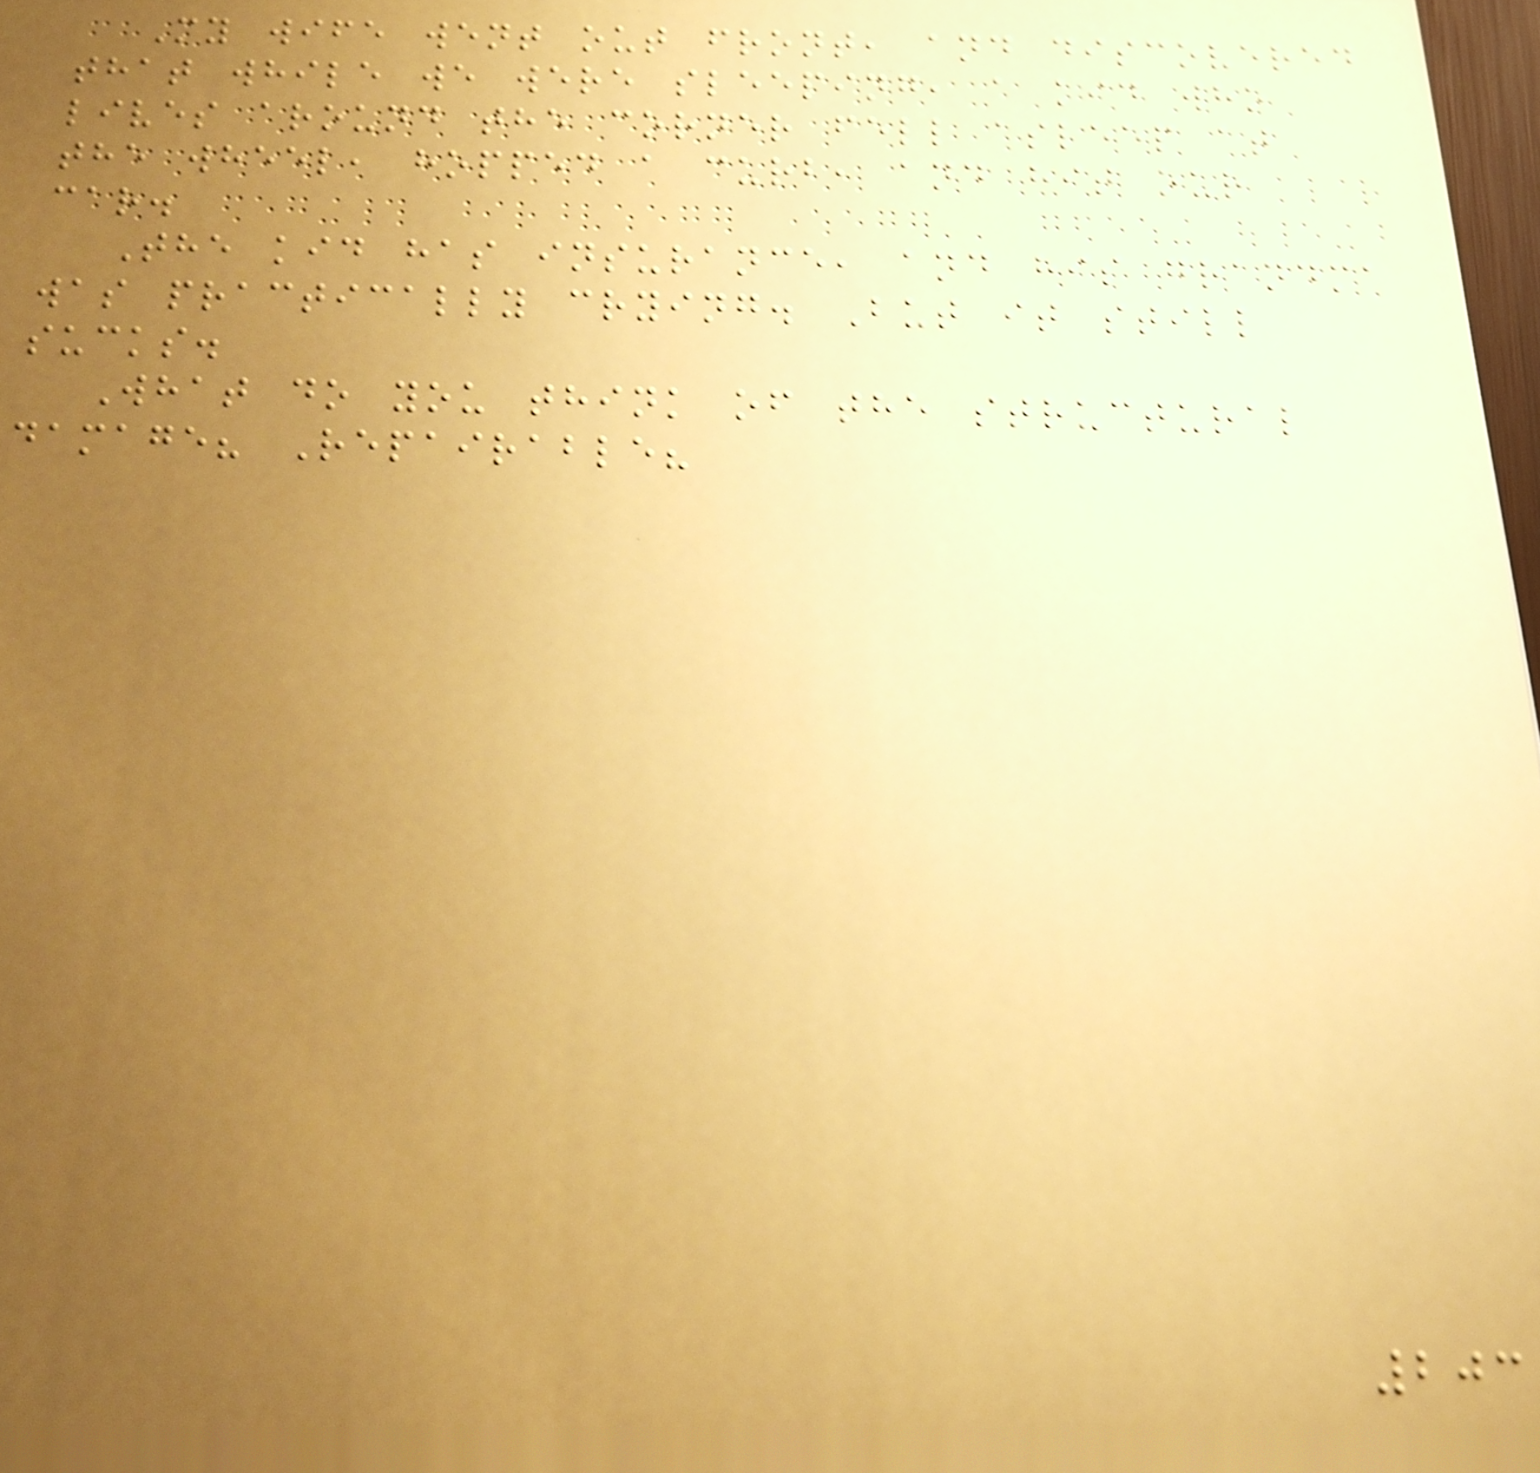My wife went out front, and discovered
that while we were sleeping, a kid who
lives around the corner fell asleep at
the wheel, hopped a curb, and hit our
car.
The kid has insurance, and his grandma
was practically crying. But it still
sucks.
What do you think of the structural
damage? Repairable?
203
